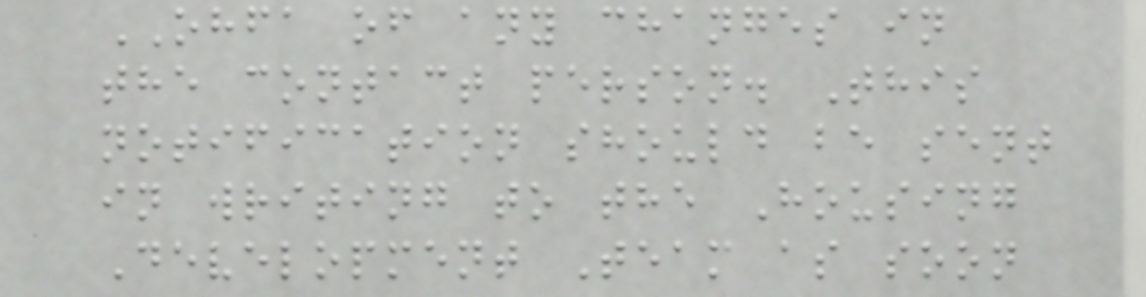OHFA of any changes in
the contact person. This
notification should be sent
in writing to the Housing
Development Team as soon
